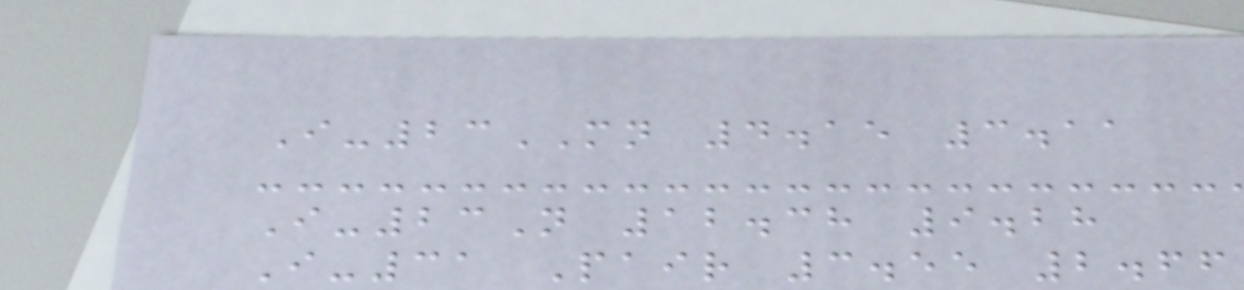I-23MN 4.15 3.11
I-23N 12.38 9.28
I-31 Pair 3.55 2.66
